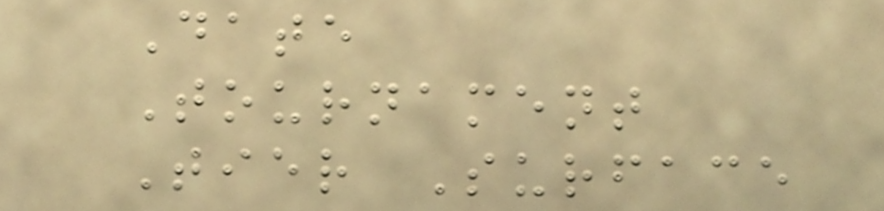Date
Tournament
Tier Surface
